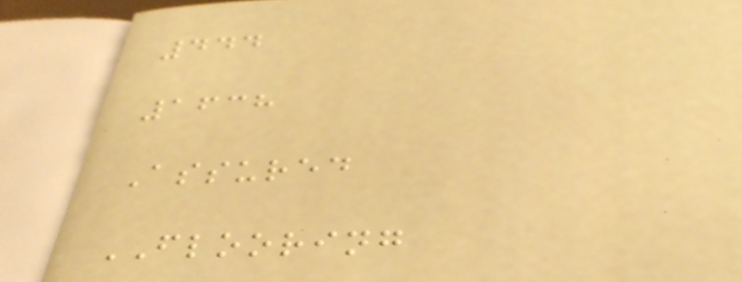444
1638
Assured
FLOORING
